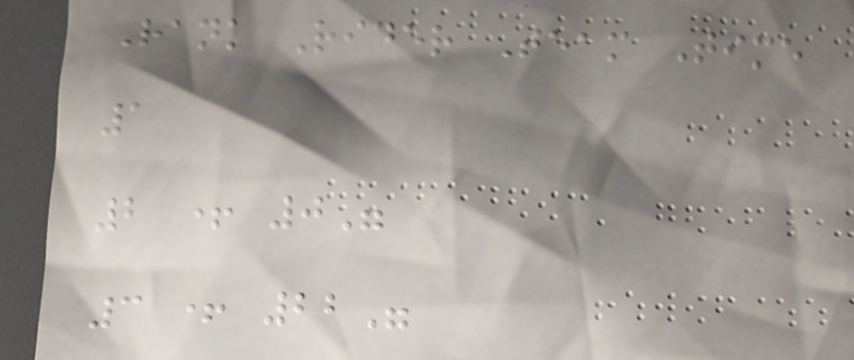Rank Rider Team Time
1
2 + 0"
3 + 22"
